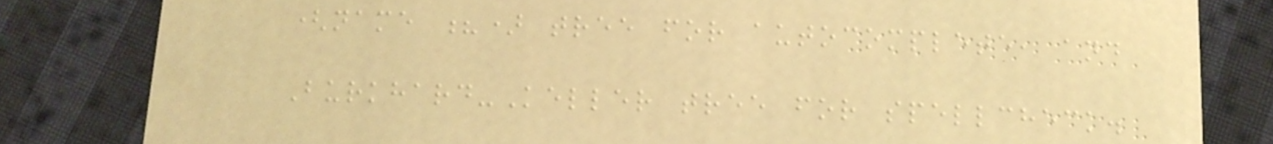(name ?) tree for autocomplete, and
Burkhard-Keller tree for spellcheck.
